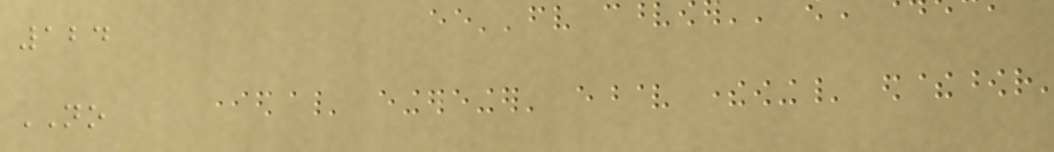124
NO
